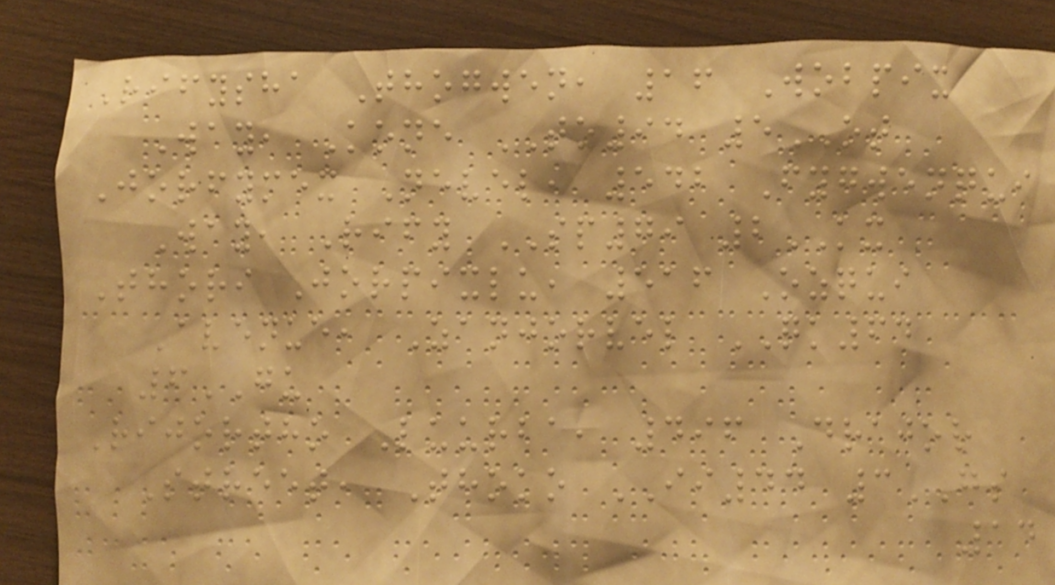Rifysha Thogwen, 16 Wobpix
Way, Kone TO94 5OT
Jorfymex Nevel, 542 Fygwenqui
Way, Rify SP79 2KX
Thori Jorpixlu, 516 Ozqui
Avenue, Zanjorvel QK64
6GU
Rijortho Luurba, 496 Drajor
Street, Thoko II44 3GS
14
